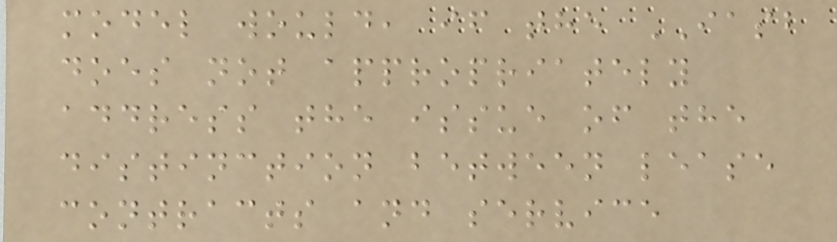model would, if the IASB
does not appropriately
address the issue of the
distinction between lease
contracts and service
